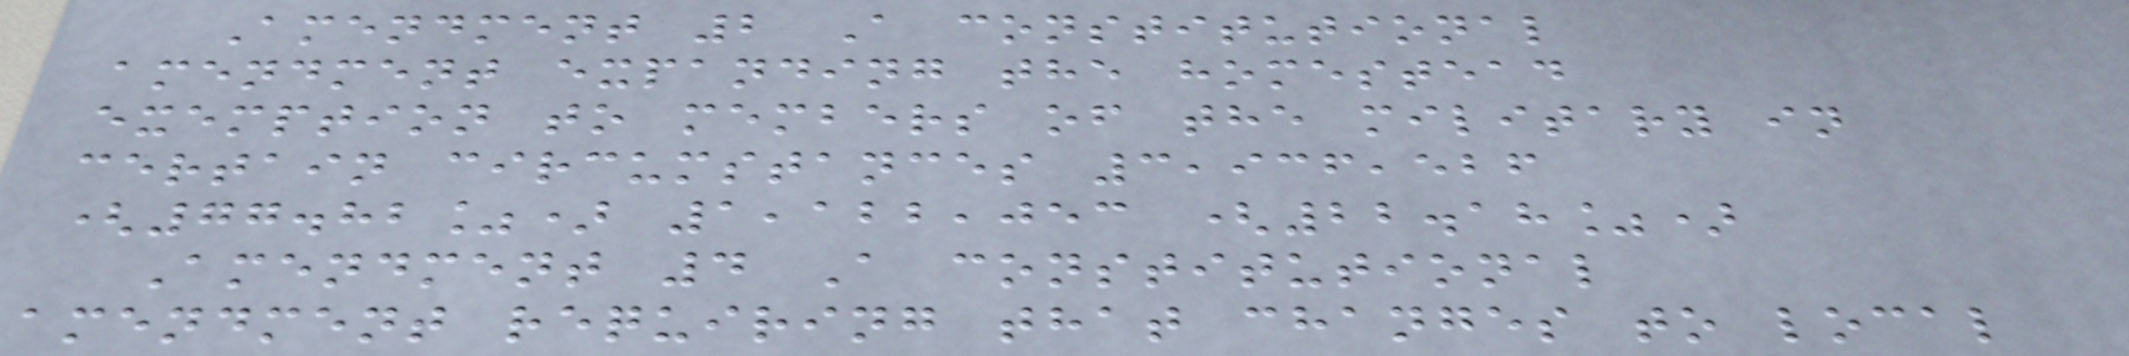Amendment 2 A constitutional
amendment expanding the homestead
exemption to members of the military in
certain circumstances 3,936,526
(77.82%) 1,122,053 (22.18%)
Amendment 4 A constitutional
amendment requiring that changes to local
